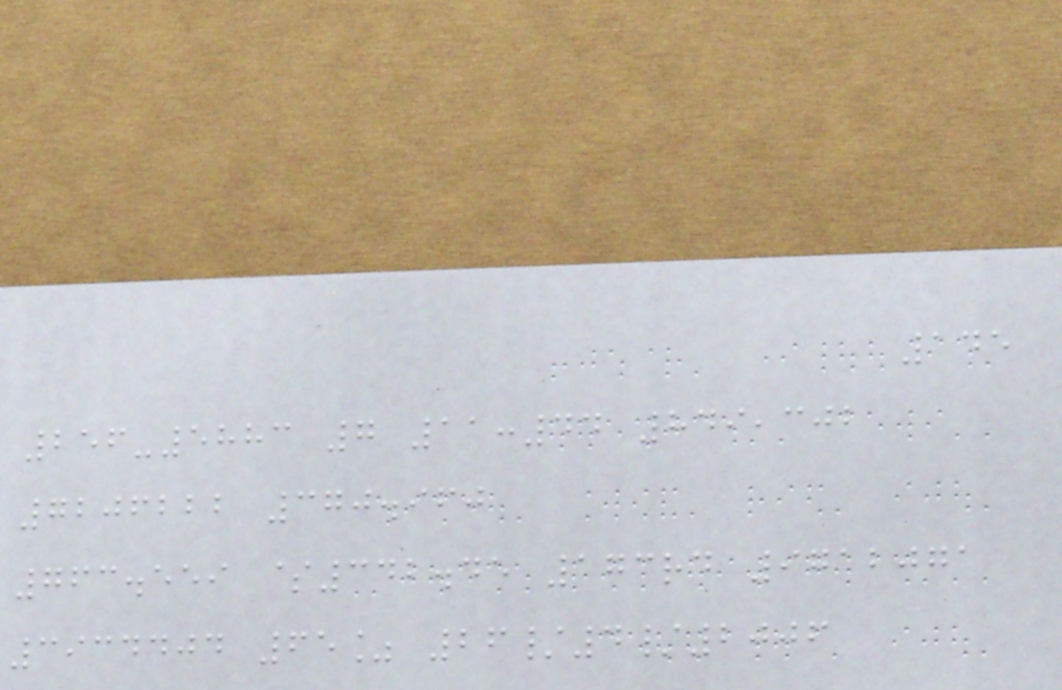145
256-5883 7 11:44 849,302
7206222 370.960
763.559 $342.45 173rd 9712071
3934404 65% 26/4/2006
